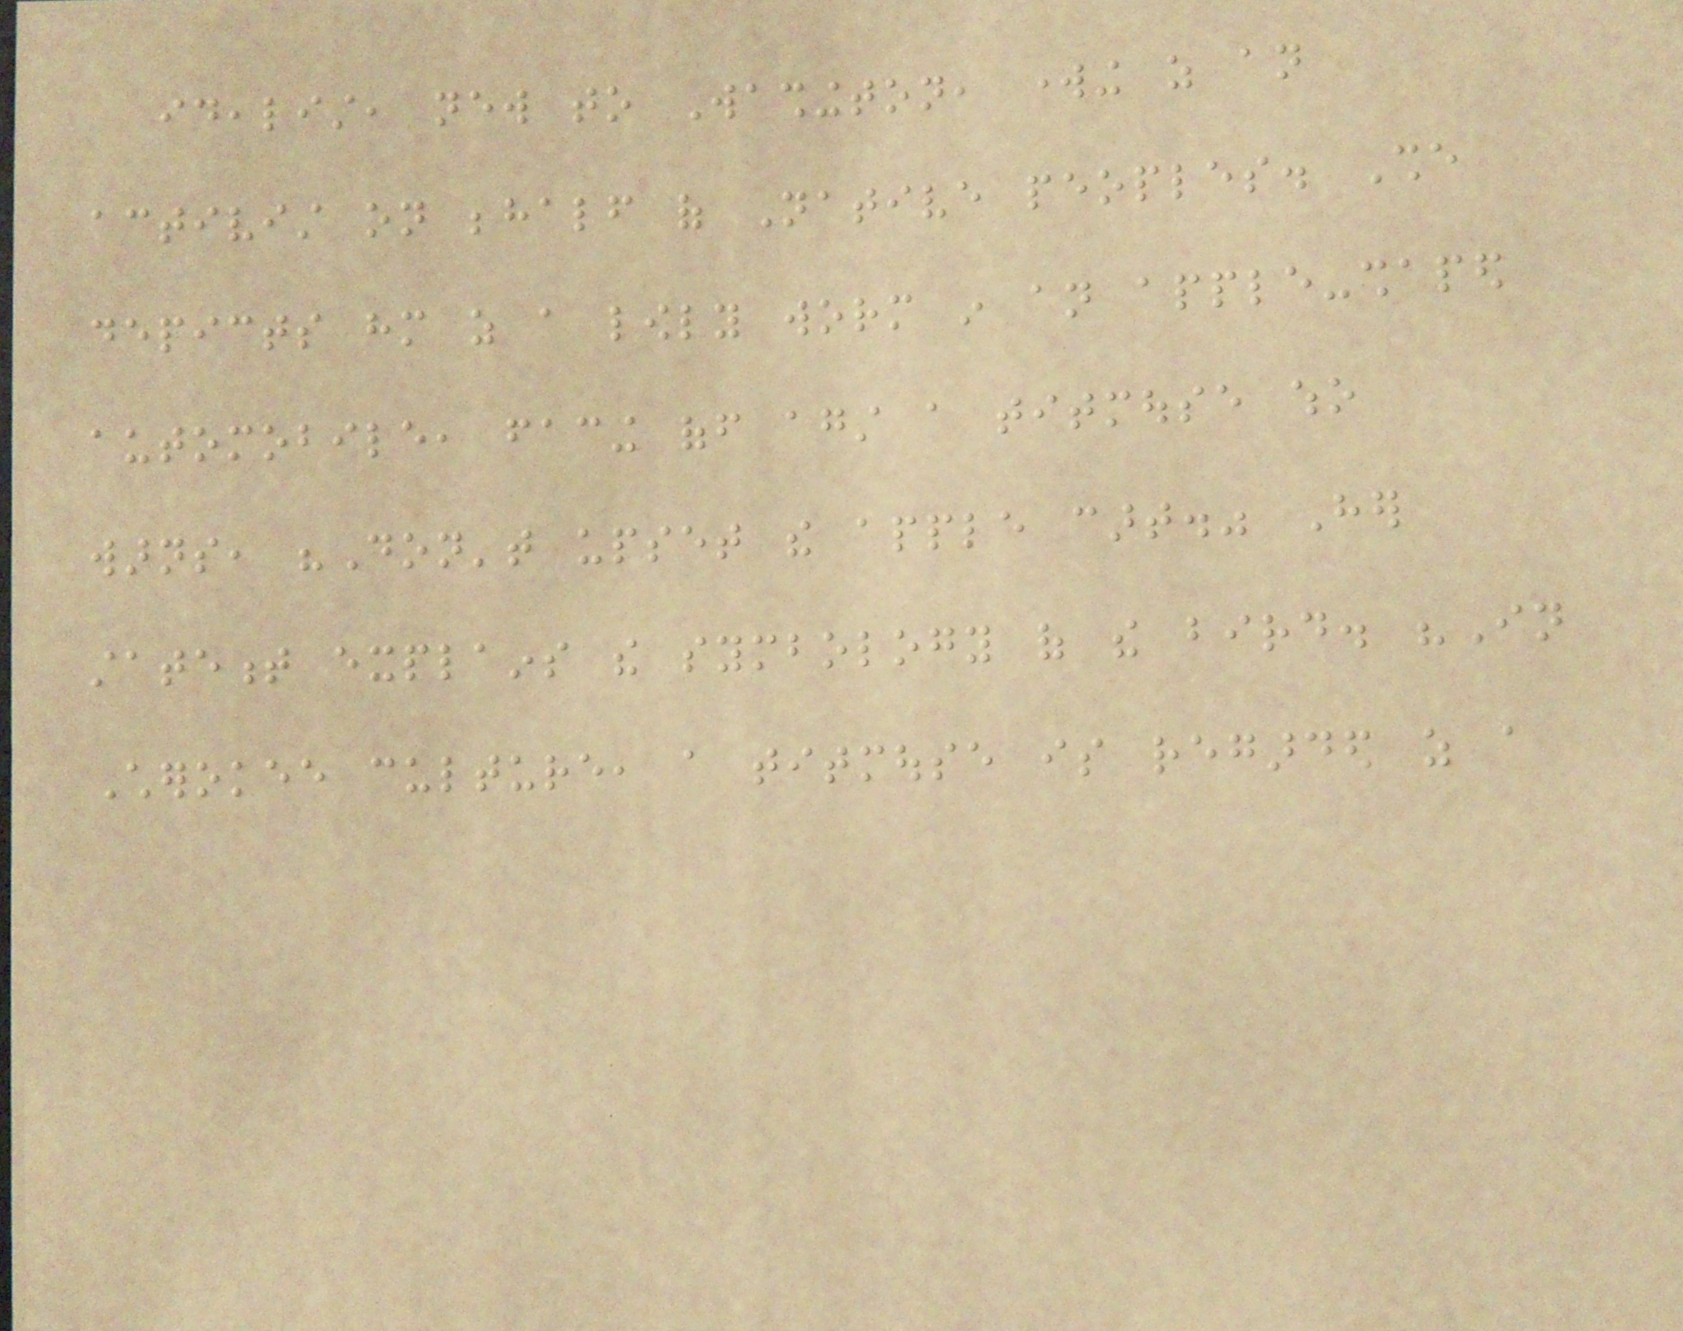idealist, new to Washington, working as an
activist on behalf of Native peoples. She
depicts him as a lowly worm in an apple-shaped
automobile, facing off against a titmouse who
warns, "Don't upset the apple cart." Her
statement explains the symbology of the bird. "In
Cherokee culture, a titmouse is regarded as a
